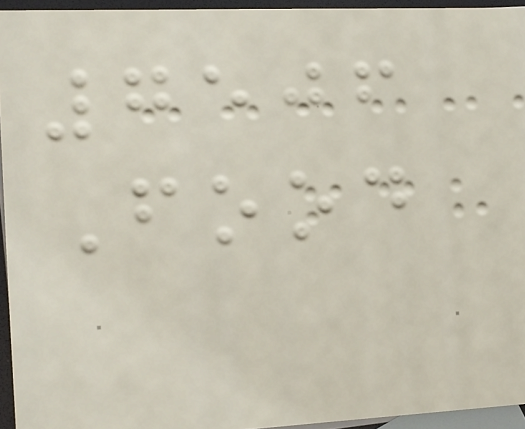7506
Food
